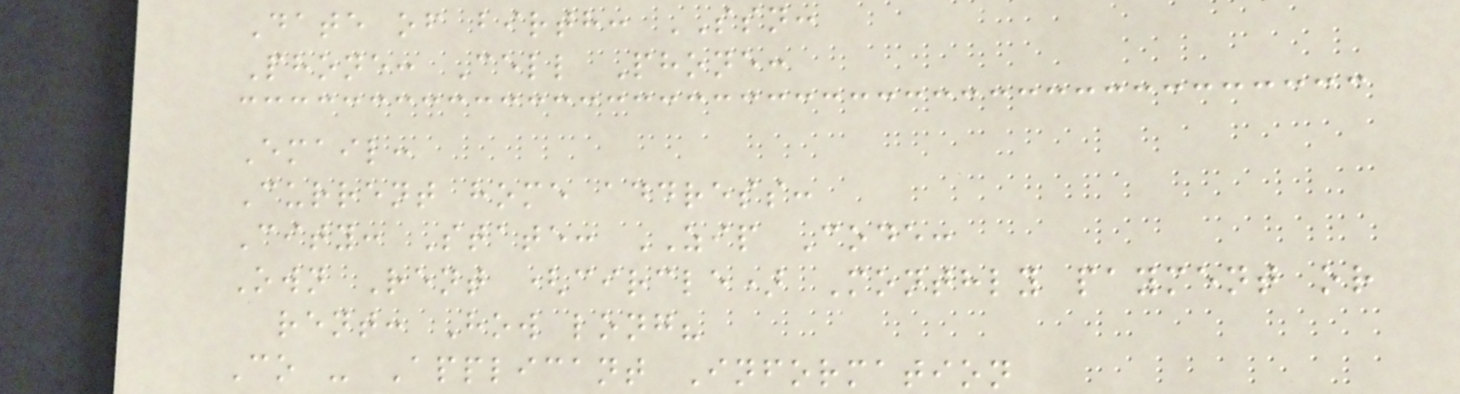Date of birth: SSN:
Phone: Cell Phone:
Email:
Current home address:
City: State: ZIP Code:
Own Rent (circle) Monthly payment or
rent: How long?
Co - Applicant Information
